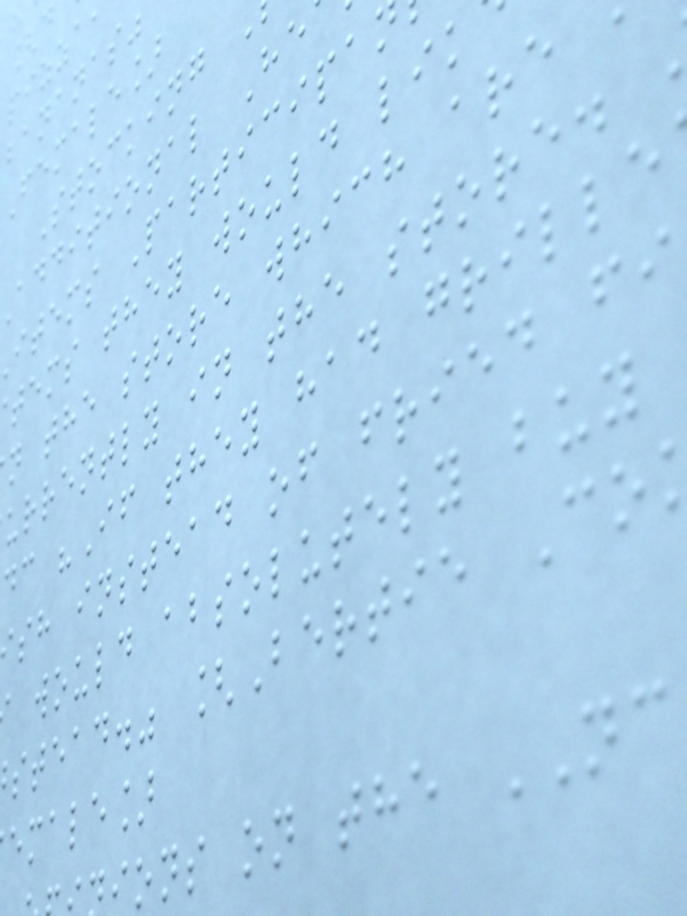bananas"
Female]
Stocking
additional He
items Participa
tems they would lik
n the store which are
urrently in the store.
dc "If they had grille
sh instead of fried fi
would absolutely buy
stead." [Bertie Co
emale]
ions on the NC
